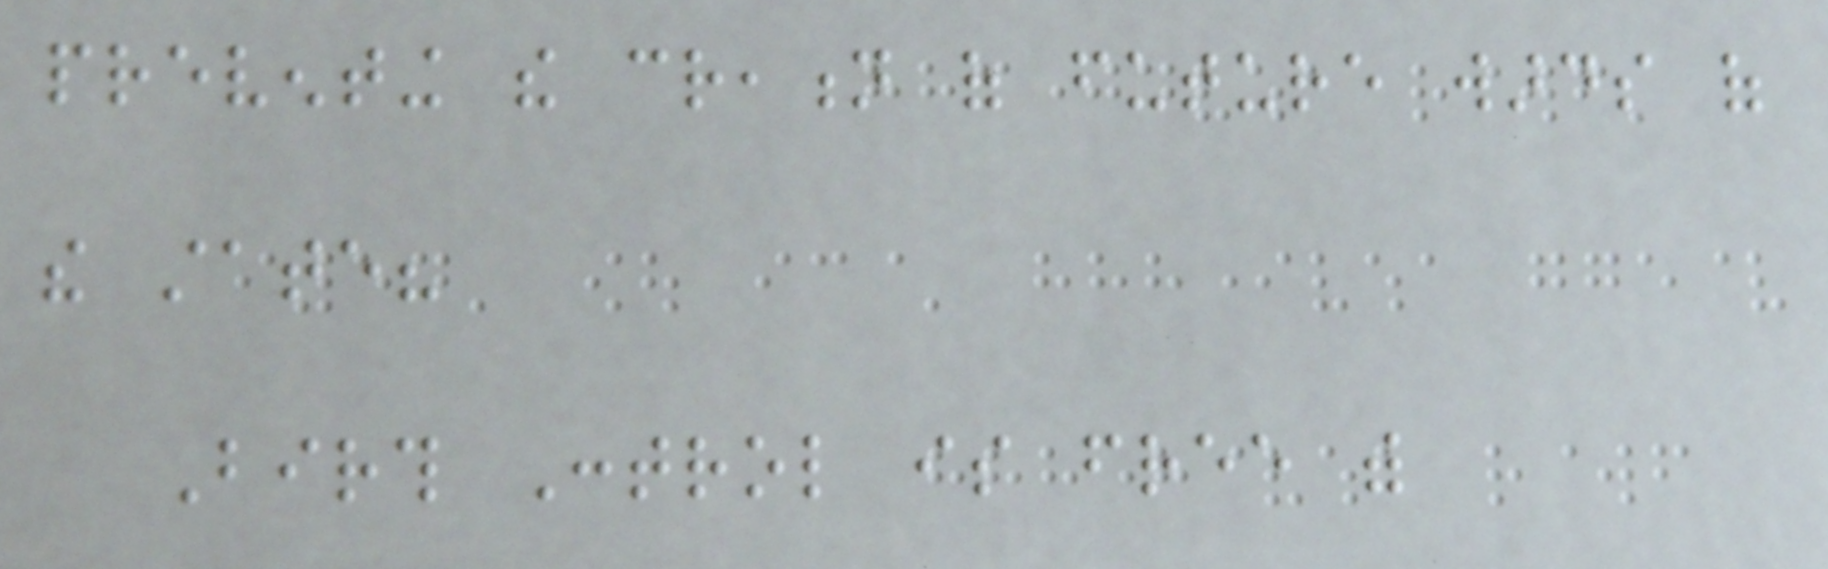preventing the creation of future wards of
the state?
Birth Control is free with
